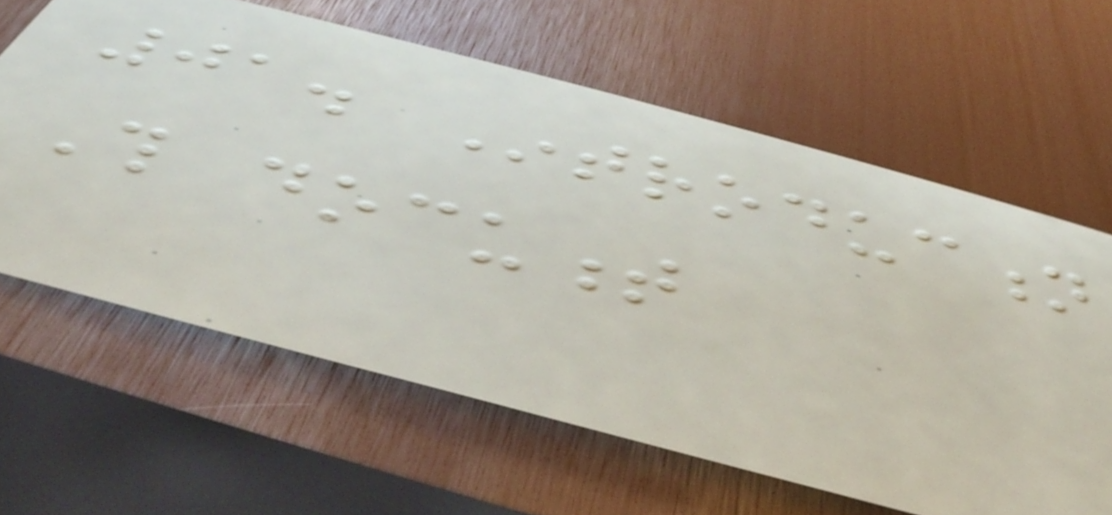01. Introduction
This document
